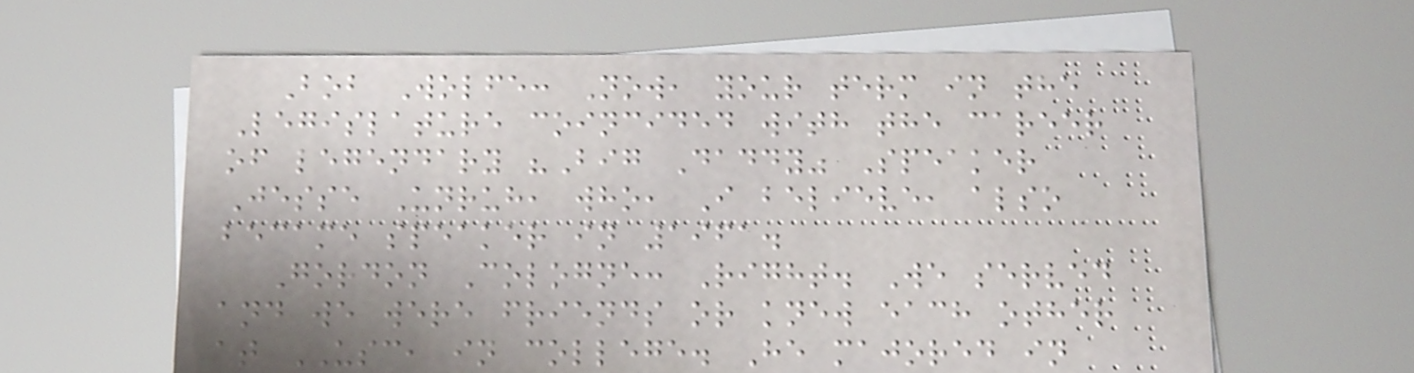Bob Wolfe: Now, your term in the
Legislature coincided with the career
of legendary "Big Daddy" Speaker
Jesse Unruh, who, I believe, also
became speaker in 1961.
Gordon Cologne: Right. We served
and we were friends or knew each other
at USC, in college. He majored in
